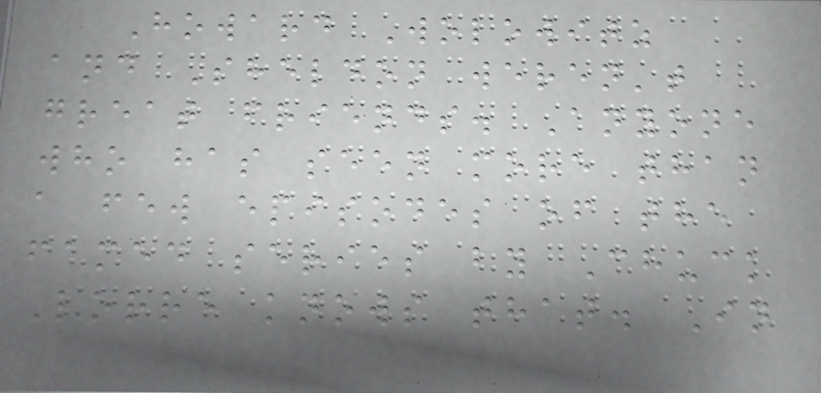Howard Wolowitz
and Sheldon weren't
great friends. Anyone
who has seen more than
a few episodes of the
famed series by Chuck
Lorre knows that. In
